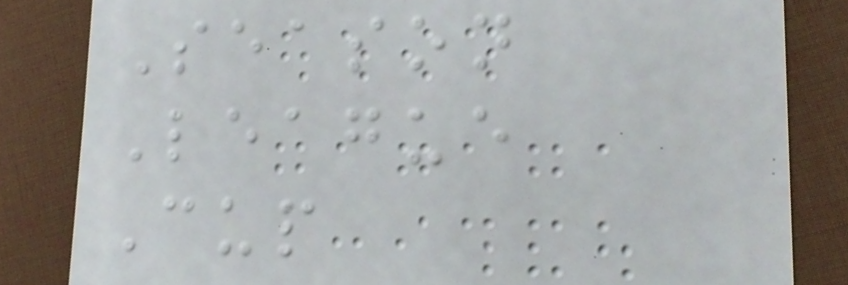Season
League
Cup
